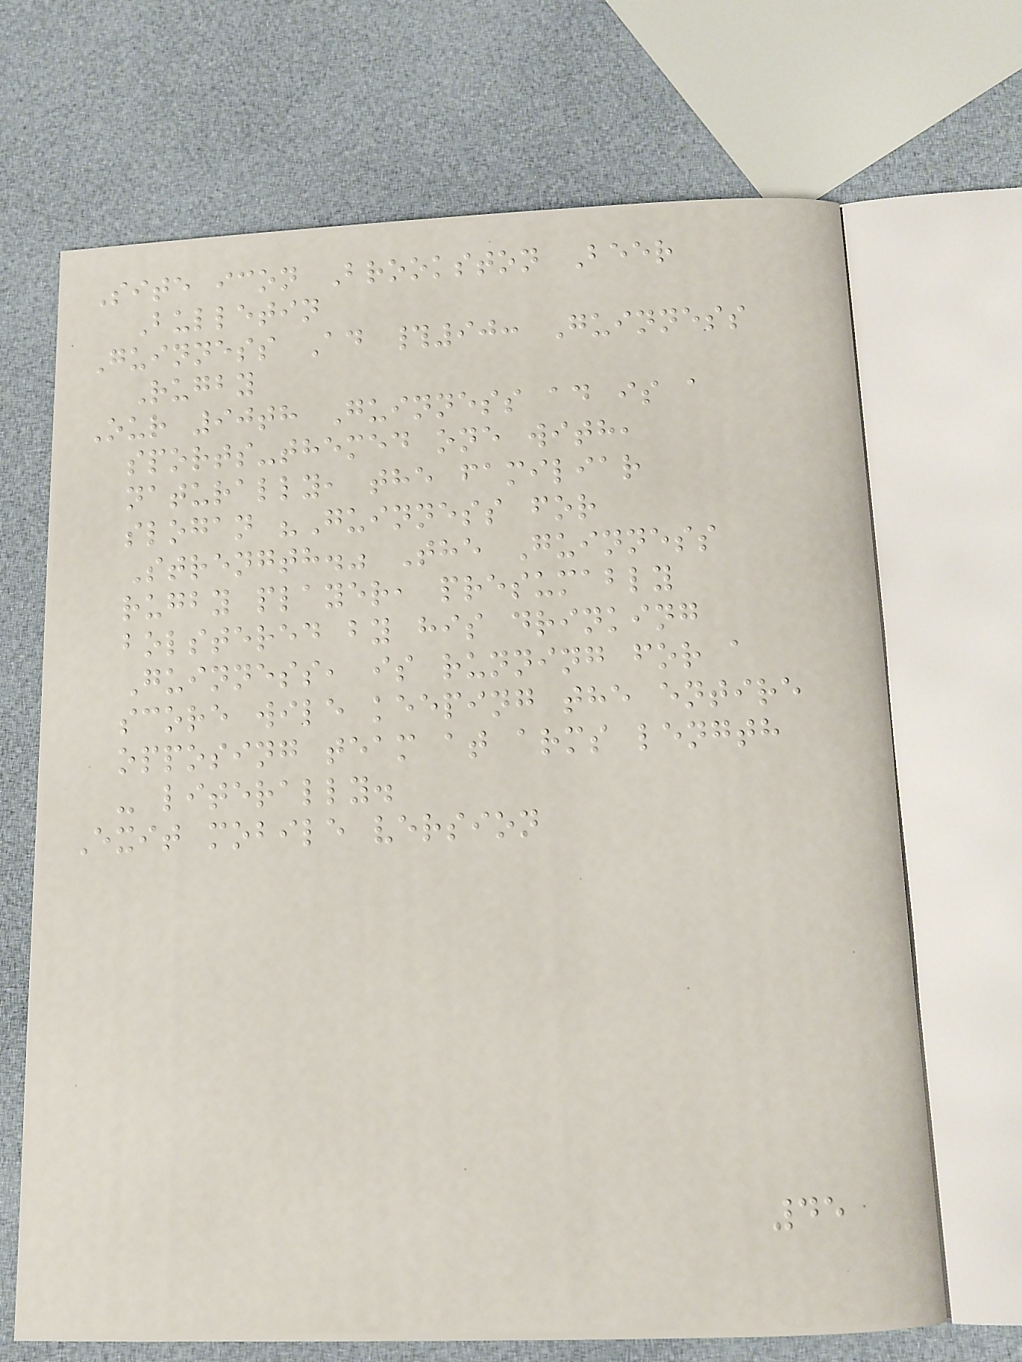Site icon Brookston Beer
Bulletin
Guinness Ad #90: Guinness
Rugby
Our 90th Guinness ad is a
sports-themed one with,
naturally, the familiar
slogan "Guinness for
Strength." The Guinness
rugby player, presumably
bolstered by his drinking
Guinness, is running for a
score wile keeping the entire
opposing team at arms length
- literally.
Exit mobile version
45
